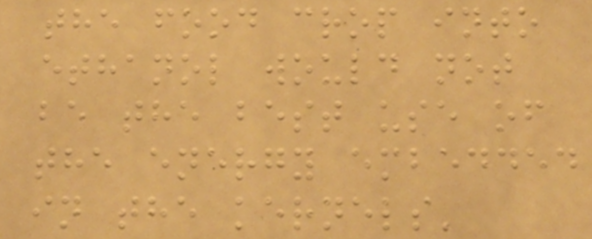the food crop into
ethanol would not
be the best use of
the energy embedded
in the kernels'
